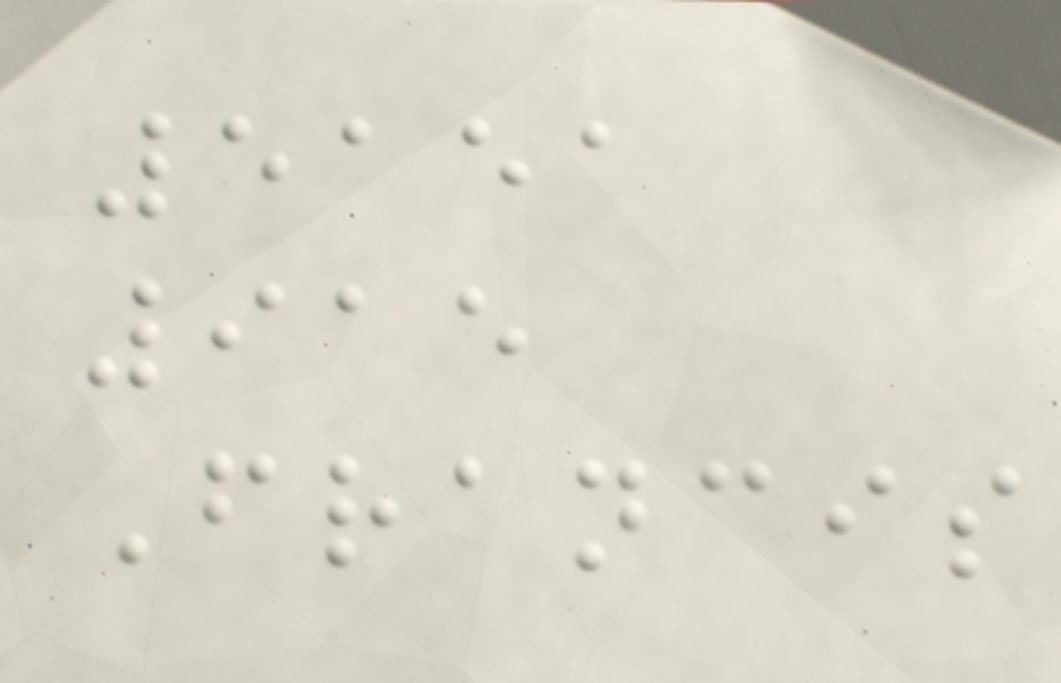5151
915
Francis
